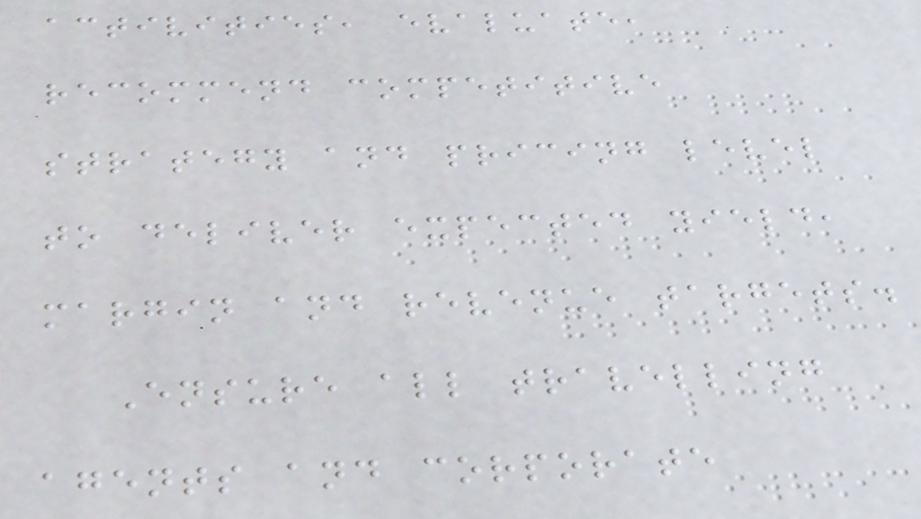activities, evaluate,
recommend competitive
strategy and pricing level
to deliver expected yield,
margin and revenue targets.
Ensure all travelling
agents and corporate
